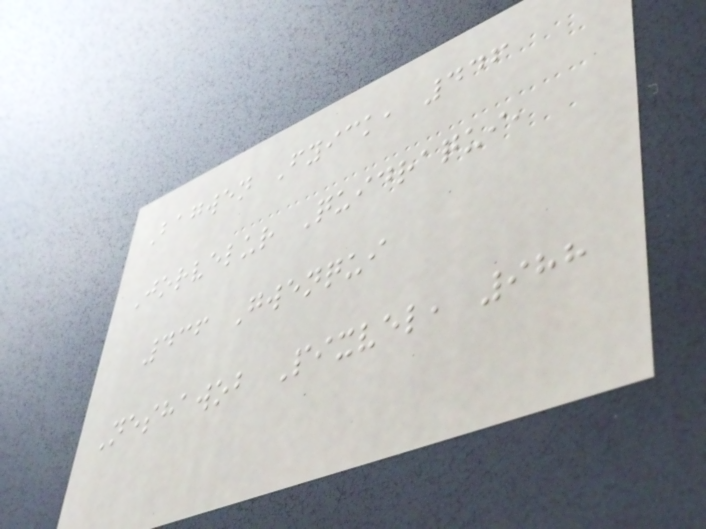Bagwen Fyick, 446
Jorvelur Quidraqui,
436 Gwenqui
Neshawob Pixvel, 988
